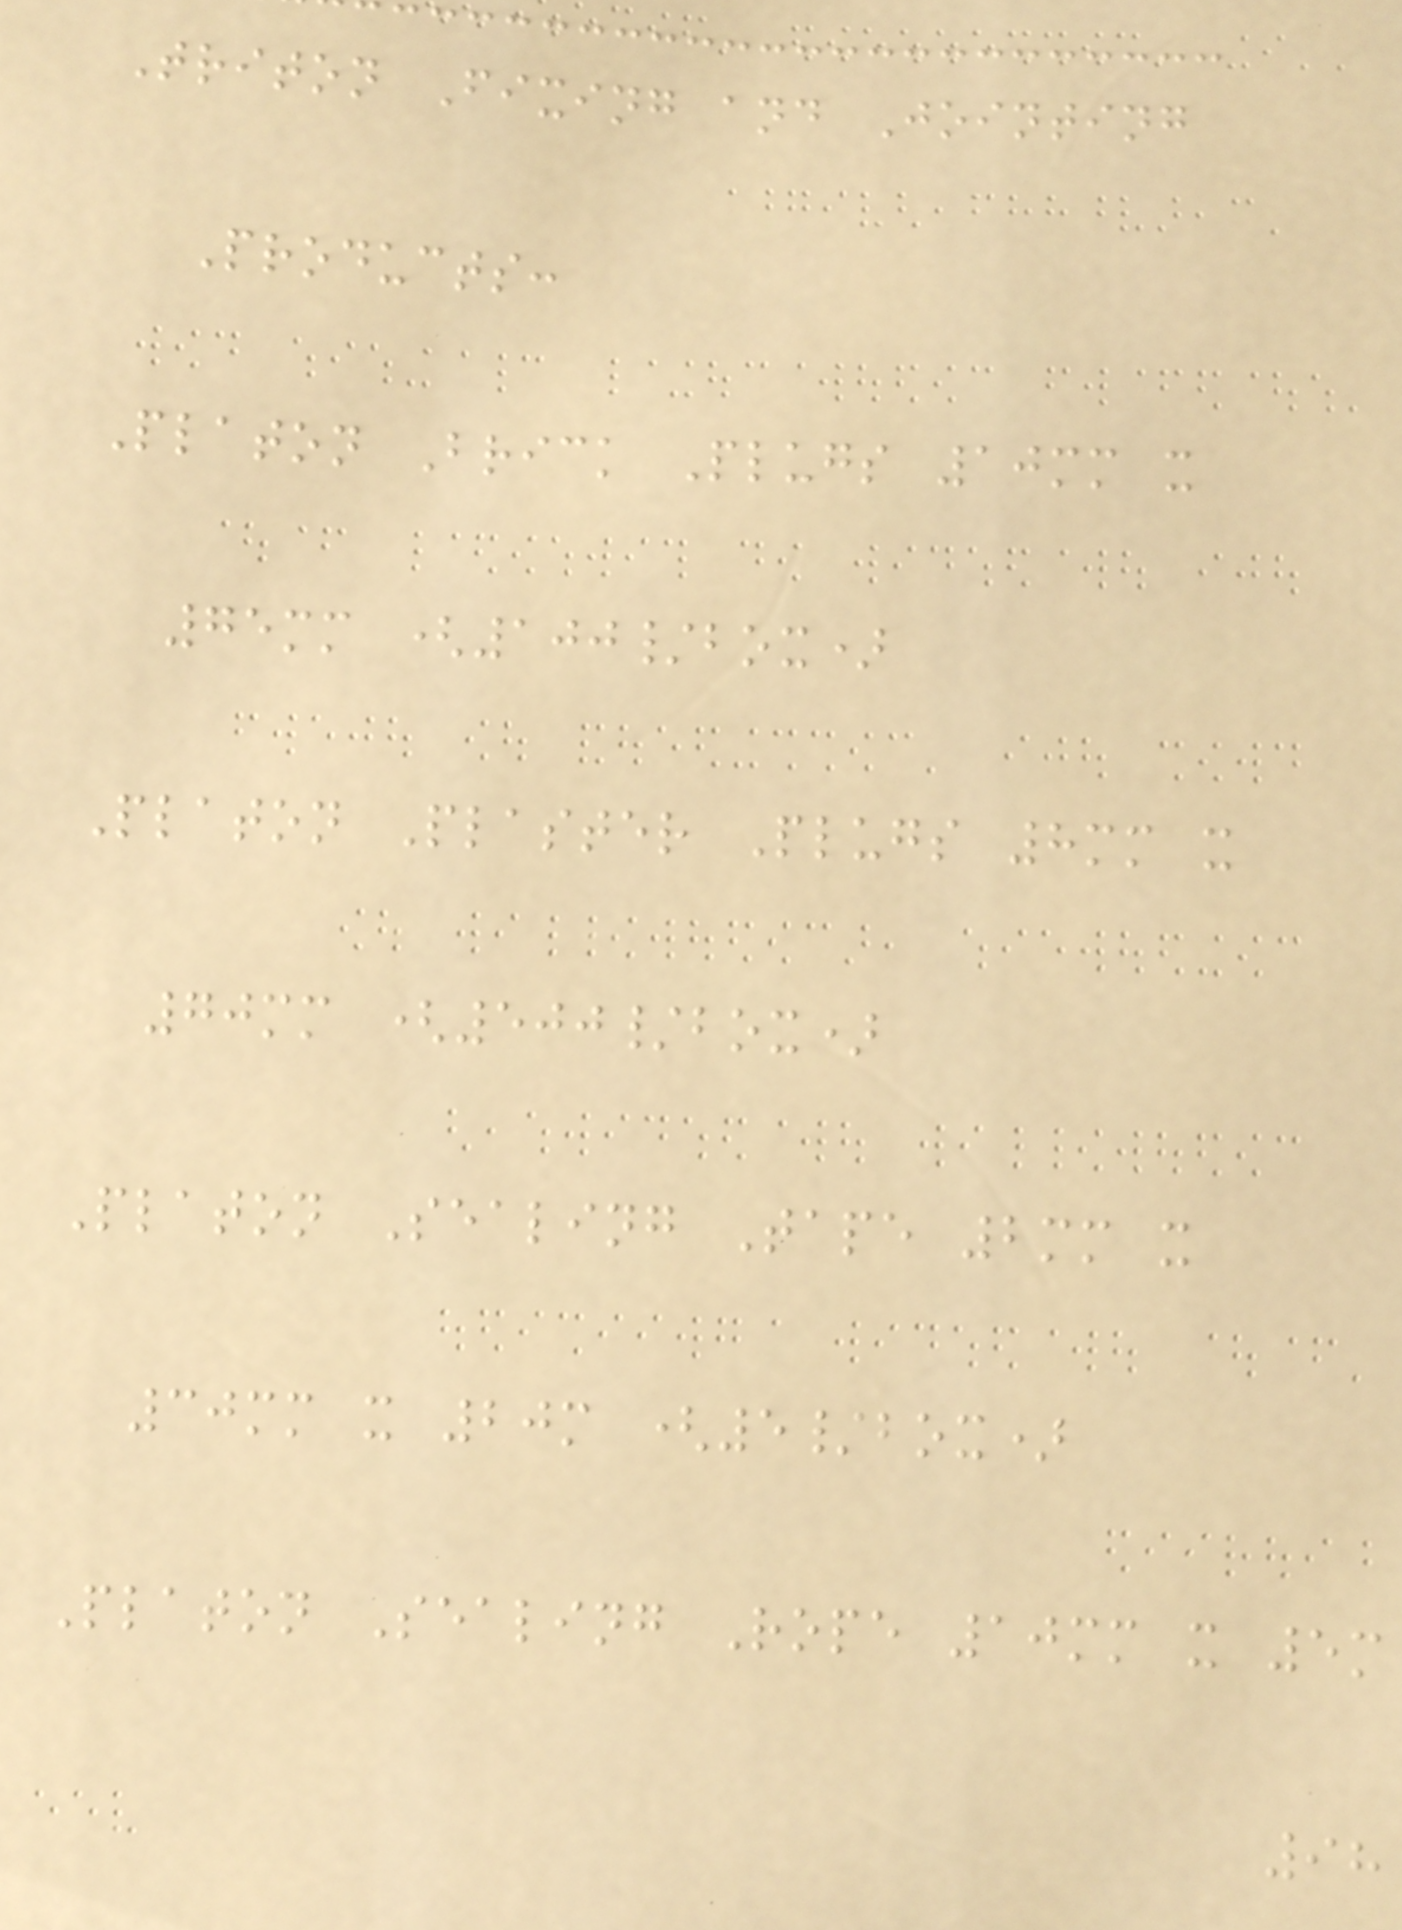Triton Fixing and Jointing
Products:
Platon Brick Plugs 10mm x
75mm (100/box)
Platon Plaster Plugs 8mm x
70mm (500/box)
Platon Sealing Tape 2mm x
30mm x 20m (5/box)
Platon Sealing Rope 10mm x 5m
98
